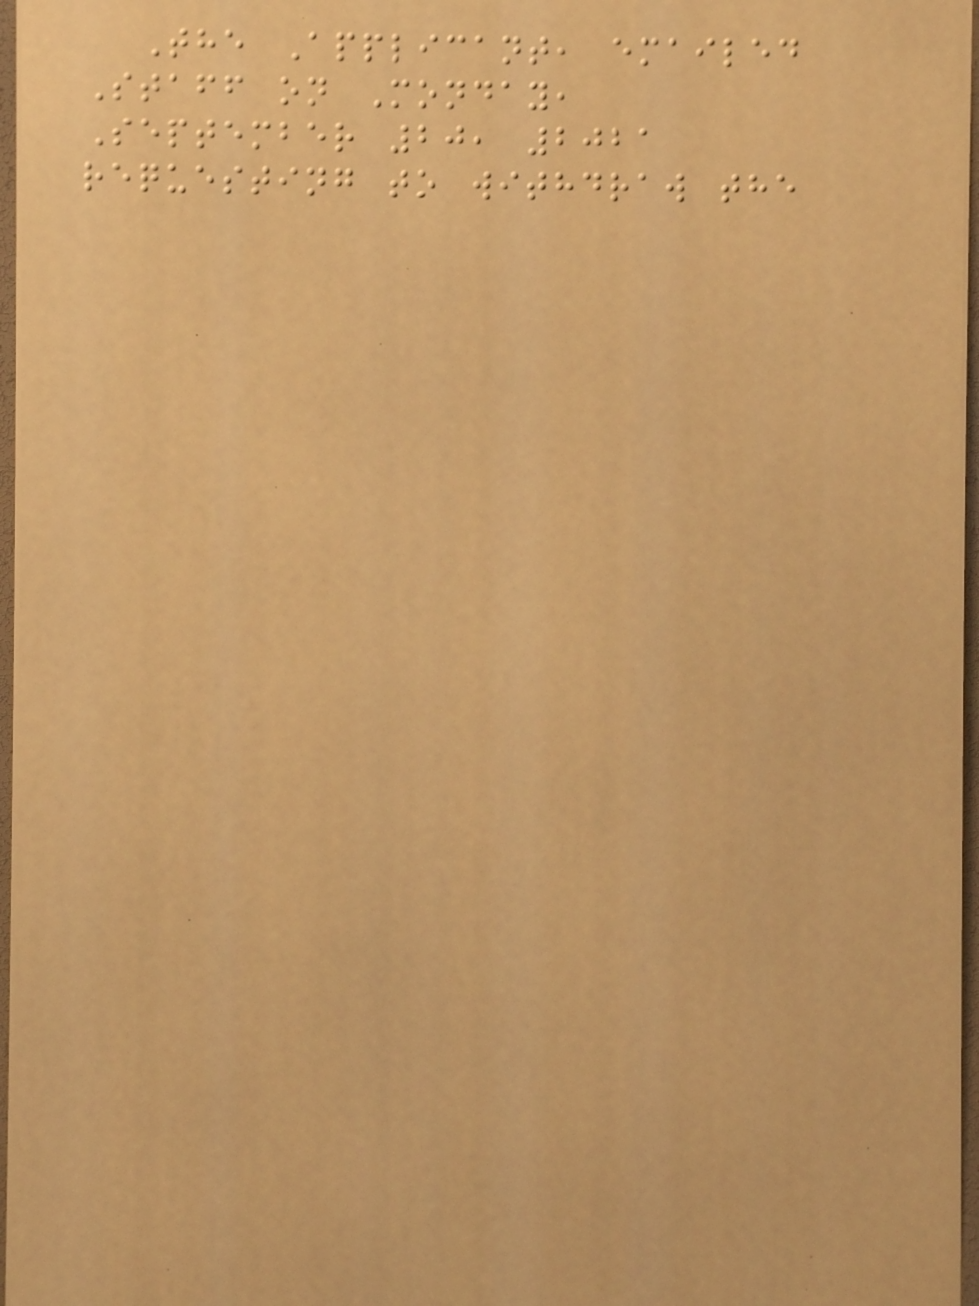The Applicant, emailed
Staff on Monday,
September 20, 2021
requesting to withdraw the
